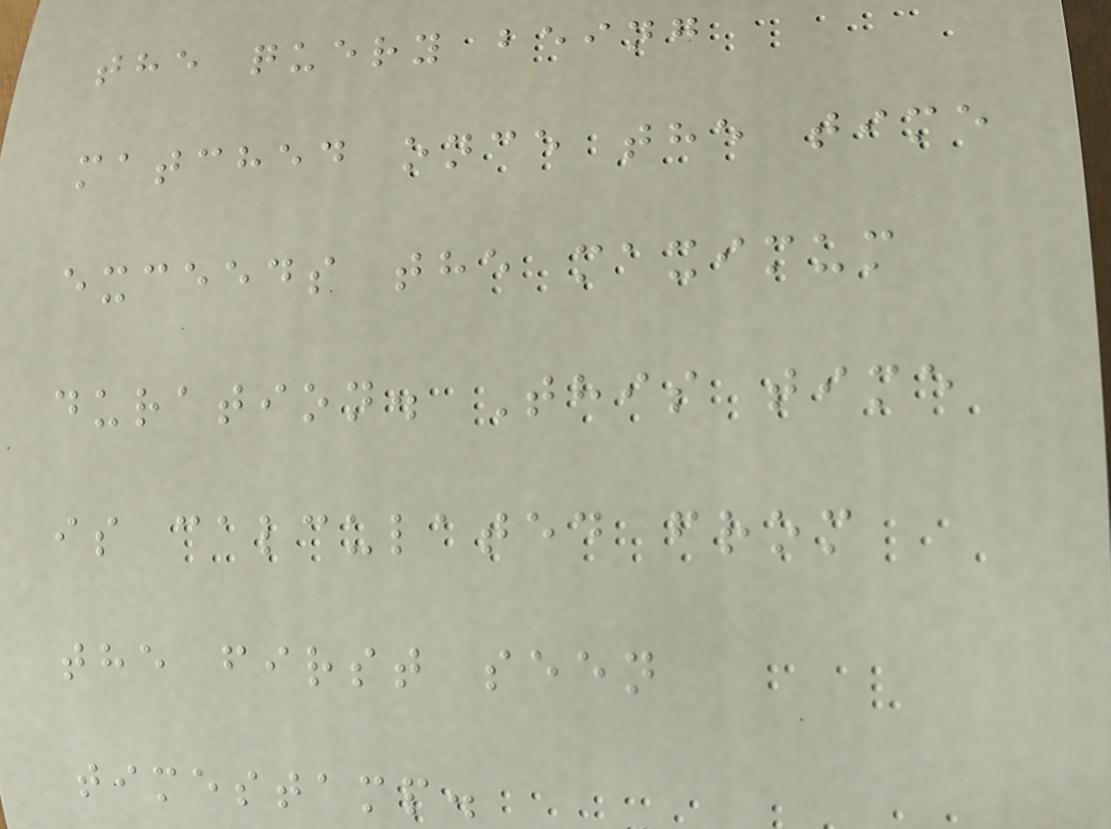the query being
matched once the time
exceeds the maximum
duration. This time
is calculated from
the first seen
timestamp.
